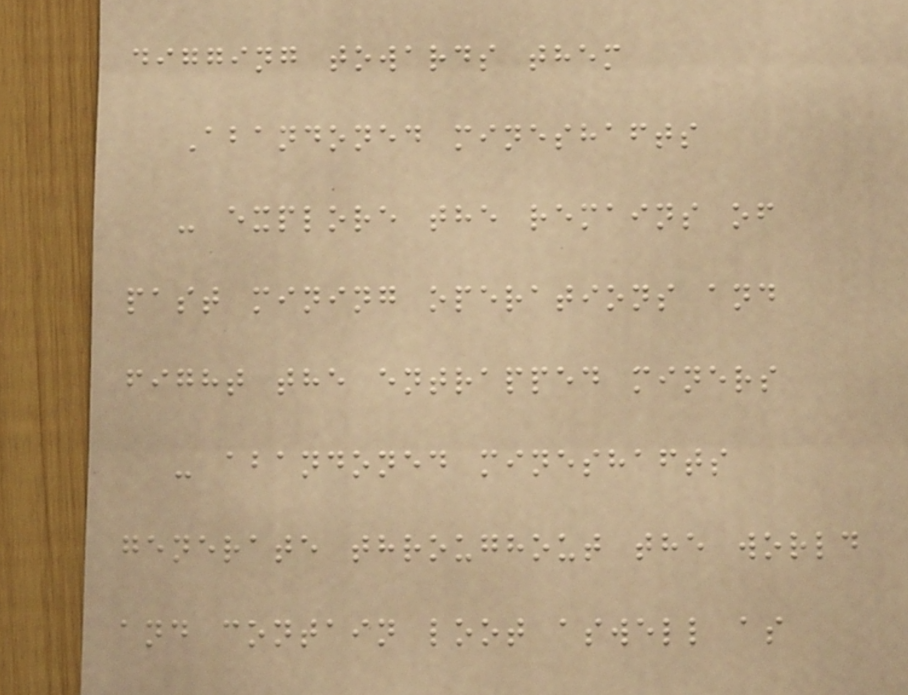digging towards them
Abandoned mineshafts
- explore the remains of
past mining operations and
fight the entrapped miners
- abandoned mineshafts
generate throughout the world
and contain loot aswell as
